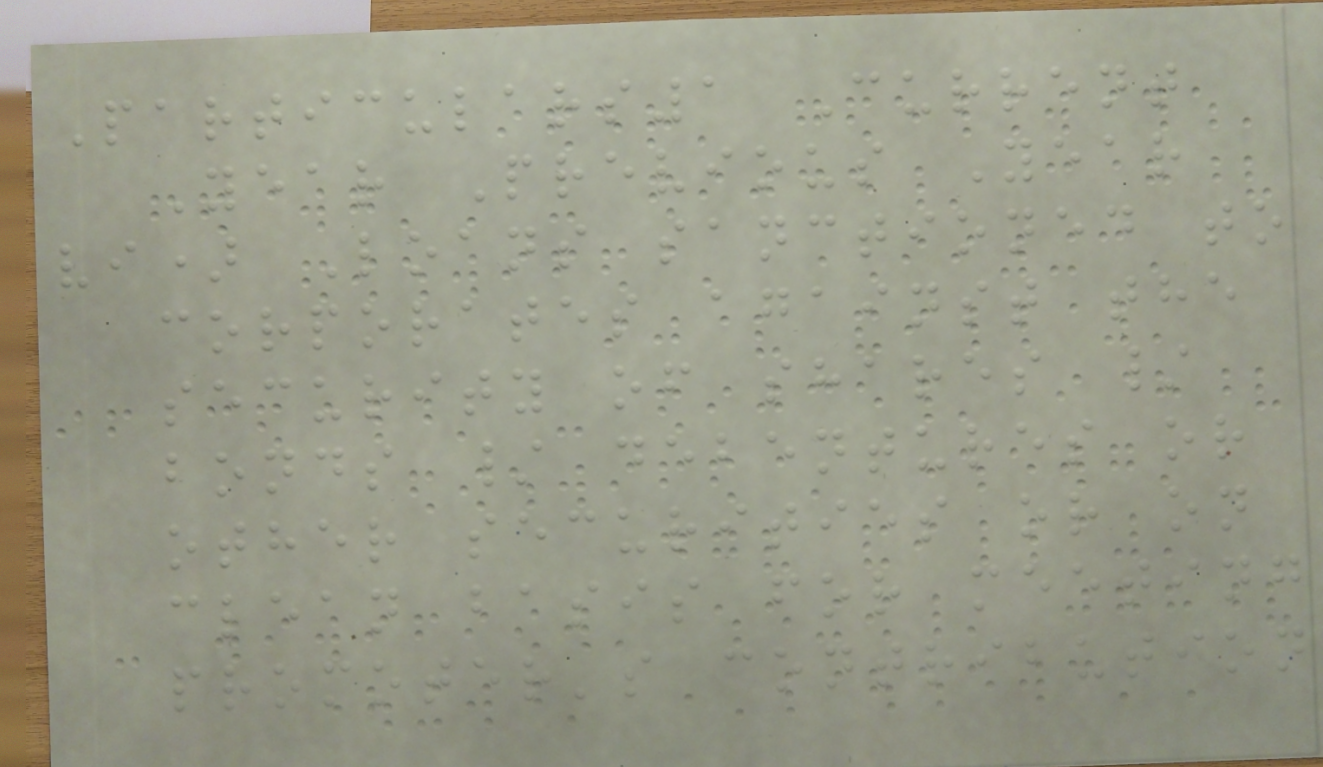Particulars1 Current
Year Previous Year
vi) Loans sanctioned to
corporates against the
security of shares /
bonds / debentures or
other securities or on
clean basis for meeting
promoter's contribution
